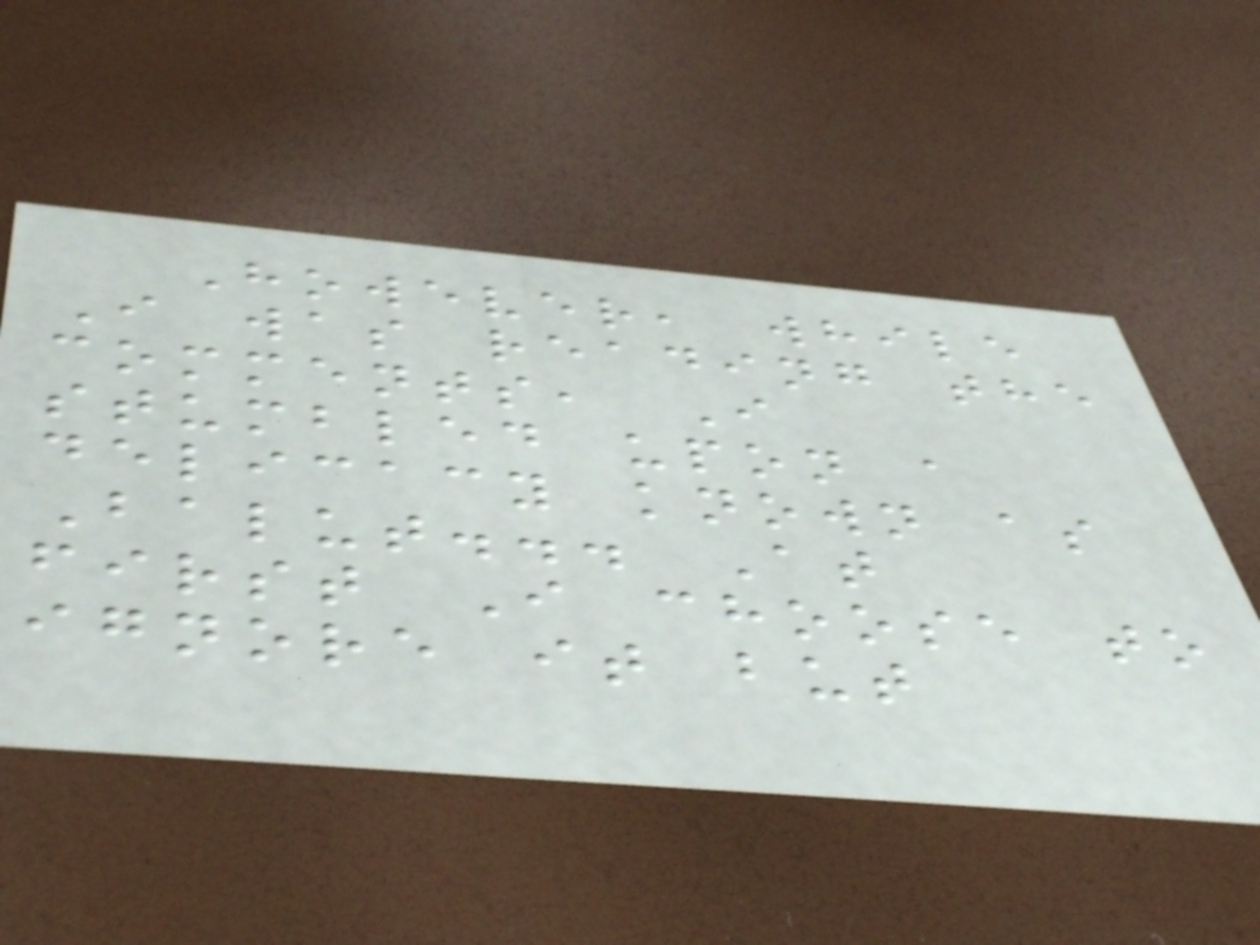However, while
I was reading the
comments, I
stumbled upon a
delicacy known as
Balut... At
first I choose to
ignore it but
